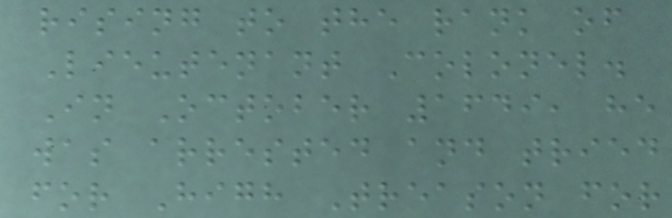rising to the rank of
Lieutenant Colonel.
In October 1649, he
was arrested and tried
for High Treason for
